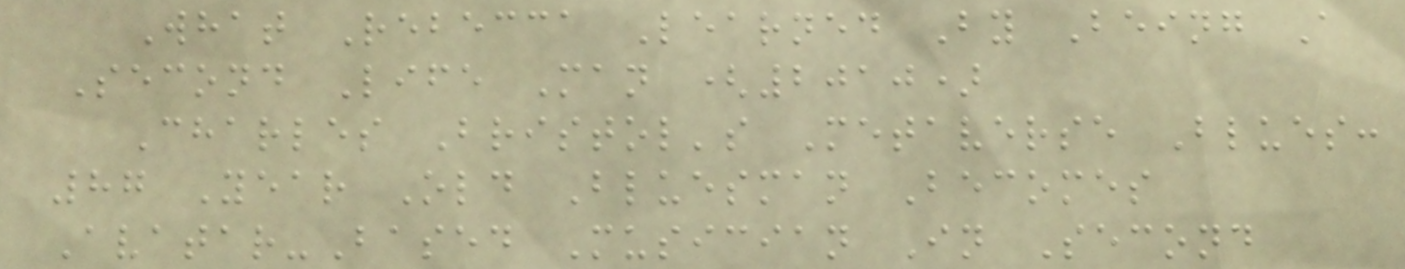What Rebecca Learned By Being A
Second Life Man (2010)
Charles Bristol's Metaverse Blues:
87 Year Old Bluesman Becomes
Avatar-Based Musician In Second
